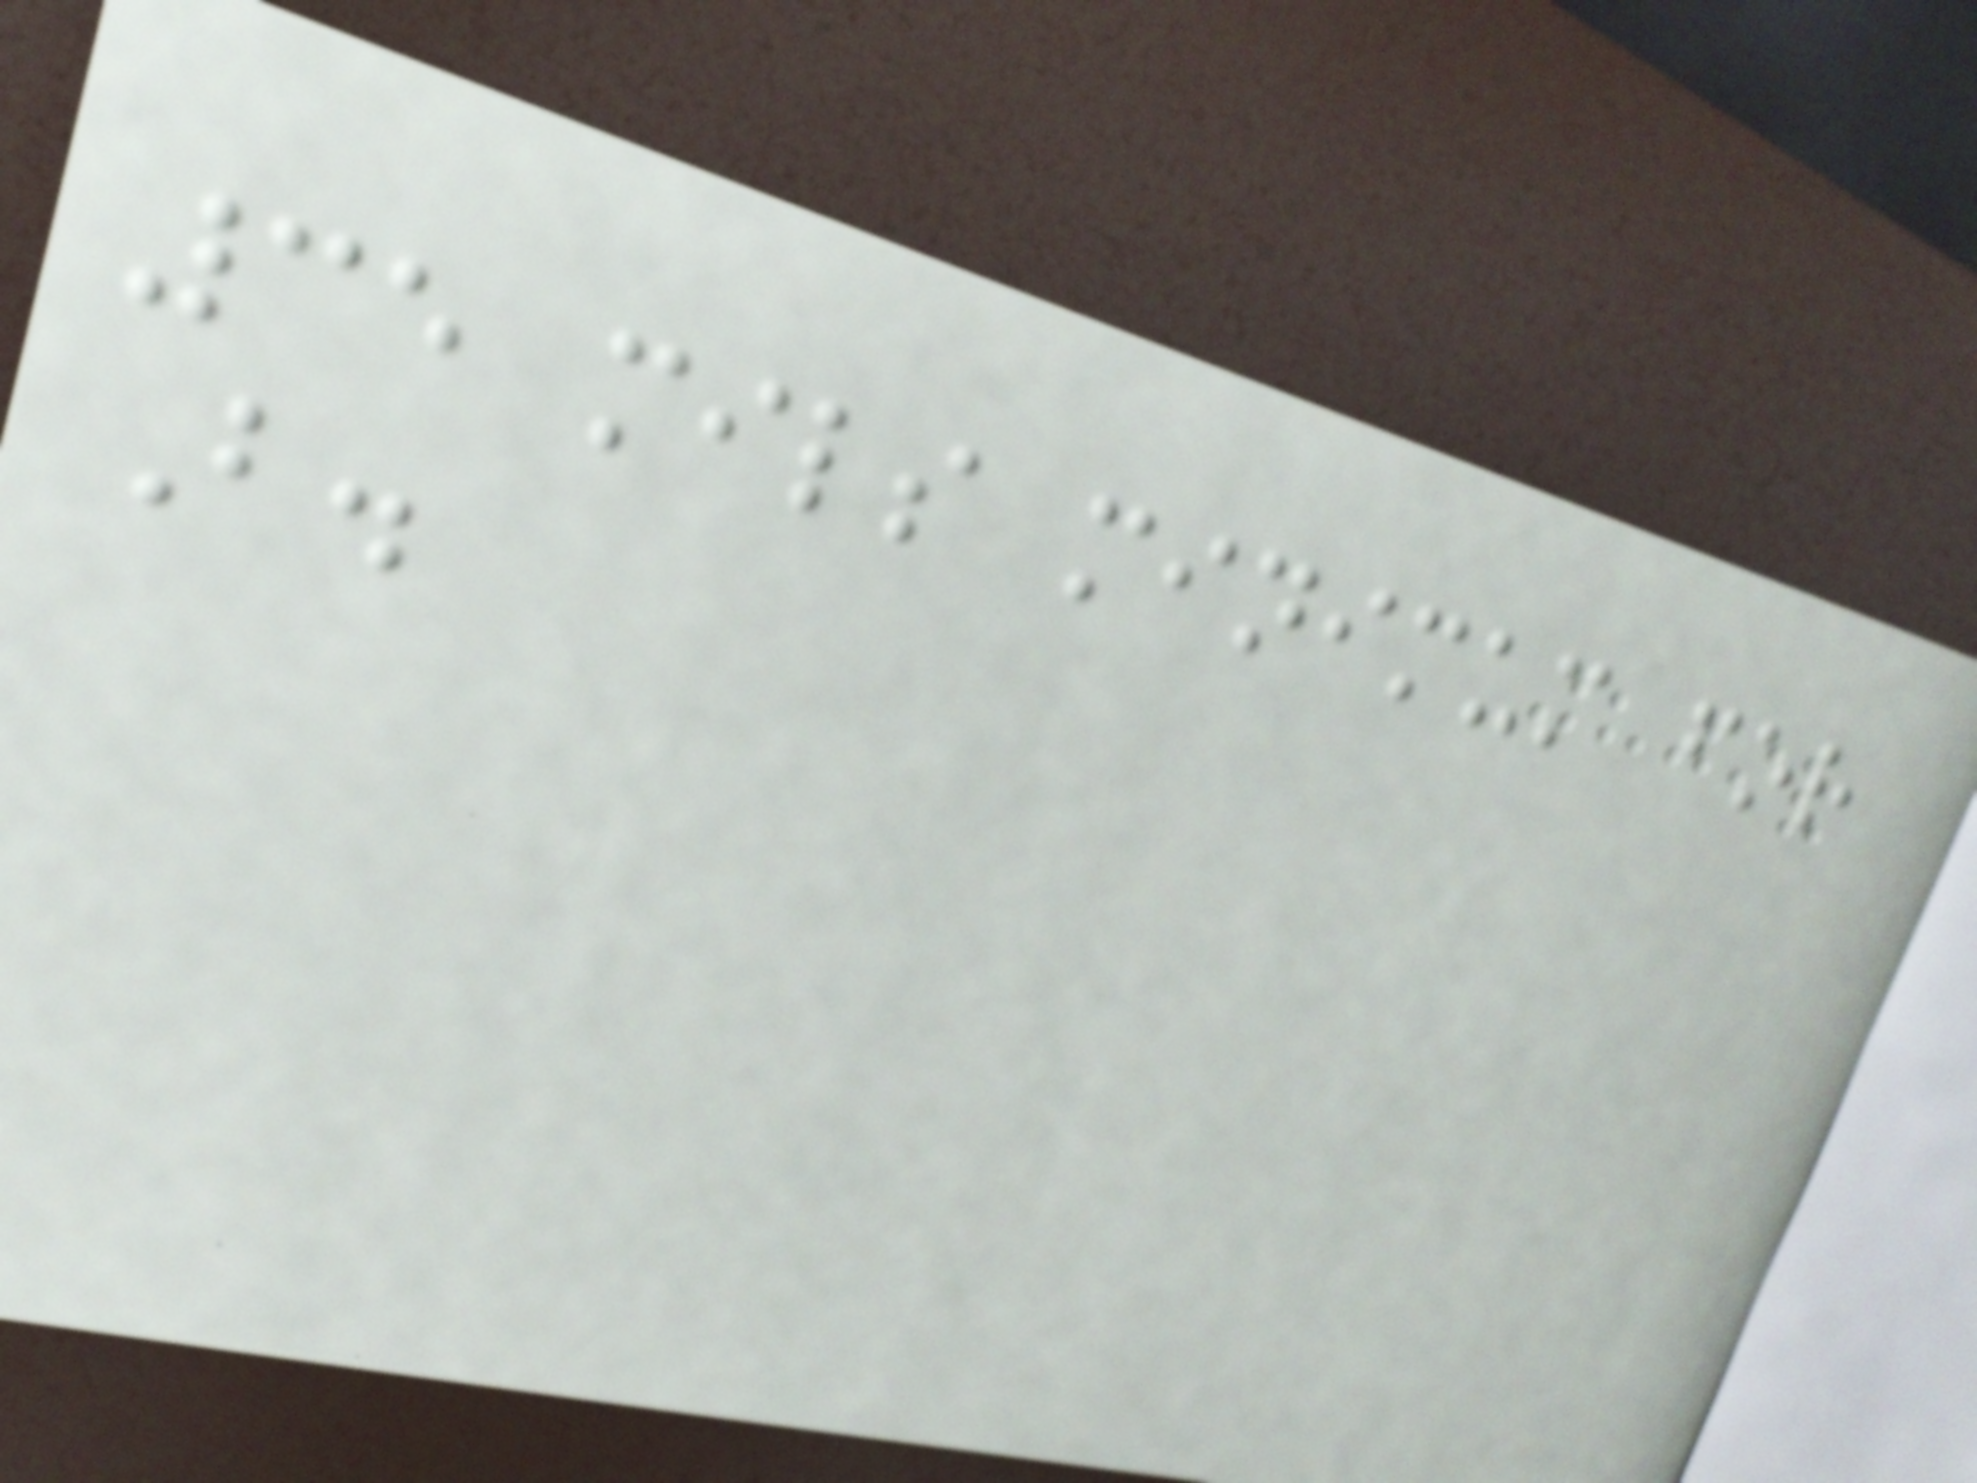35 mils minimum for
B.
